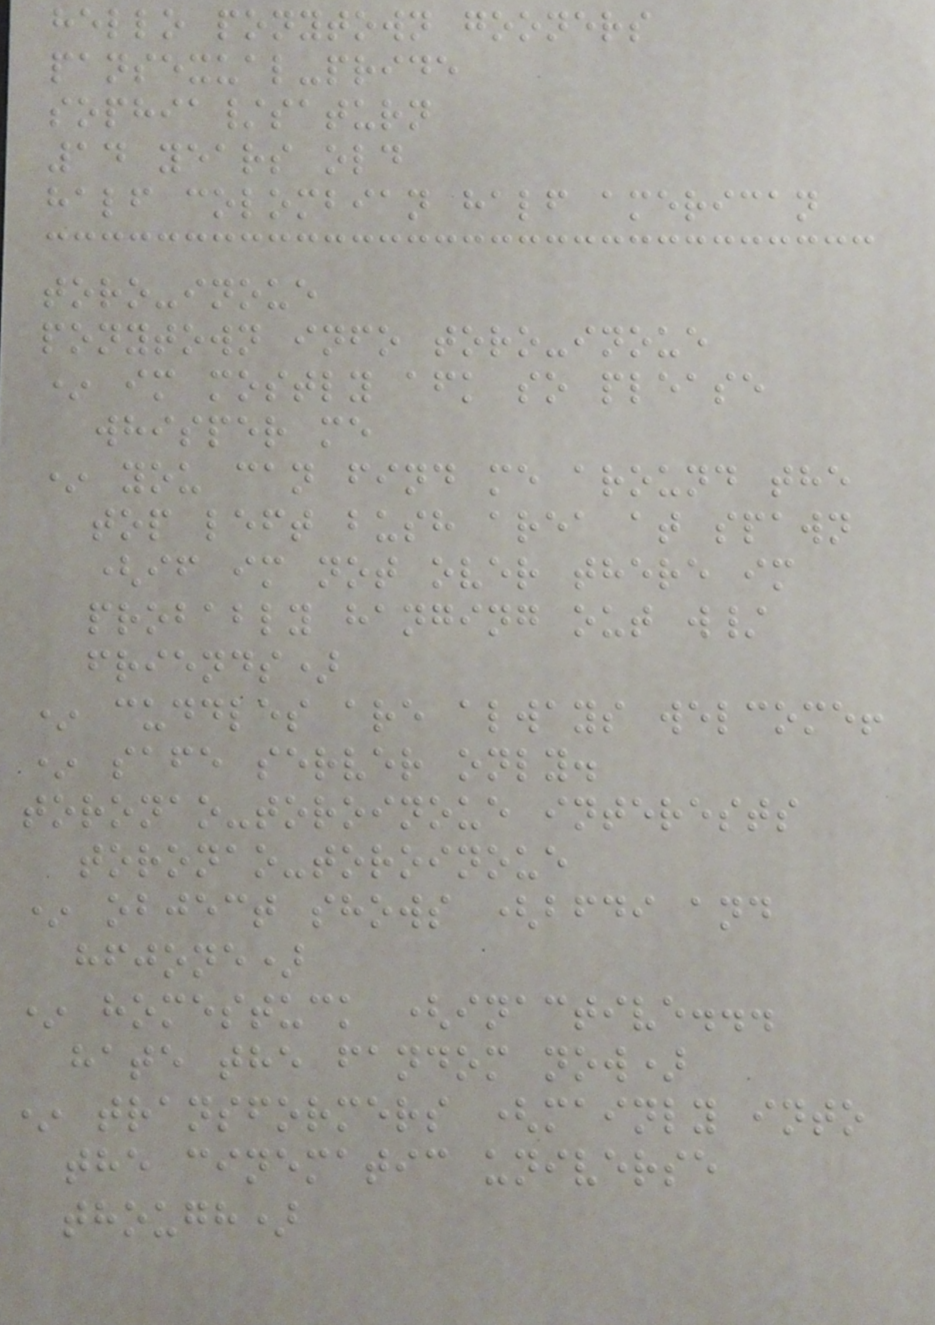hello ponytown gooners
pansexual-pride
sophia/saturn
14 years old
half colombian half american
toro-inoue
ponytown info toro-inoue
* im mostly afk so please
whisper me
* you can find me around the
top left bush area at spawn
(if im not over there im
probably hanging out w/
friends)
* cuddles are always welcome!
* safe server only.
toronao-toroinoue interests
toronao-toroinoue
* object shows (bfdi and
hfjone)
* homestuck (inactive...
hate the fandom now)
* transformers (mainly into
the cinematic universe
though)
